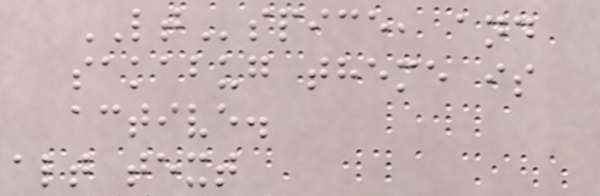LTspice, and
sakabug theme is
active.
alt text
